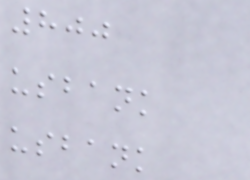800
usbank
usbank
